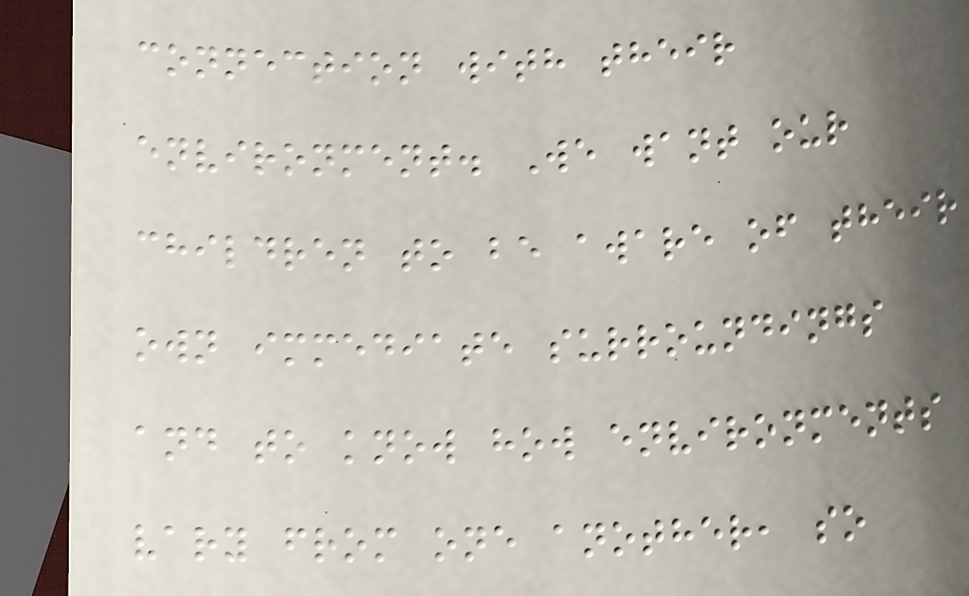connection with their
environment. We want our
children to be aware of their
own immediate surroundings
and to know how environments
vary from one another, so
